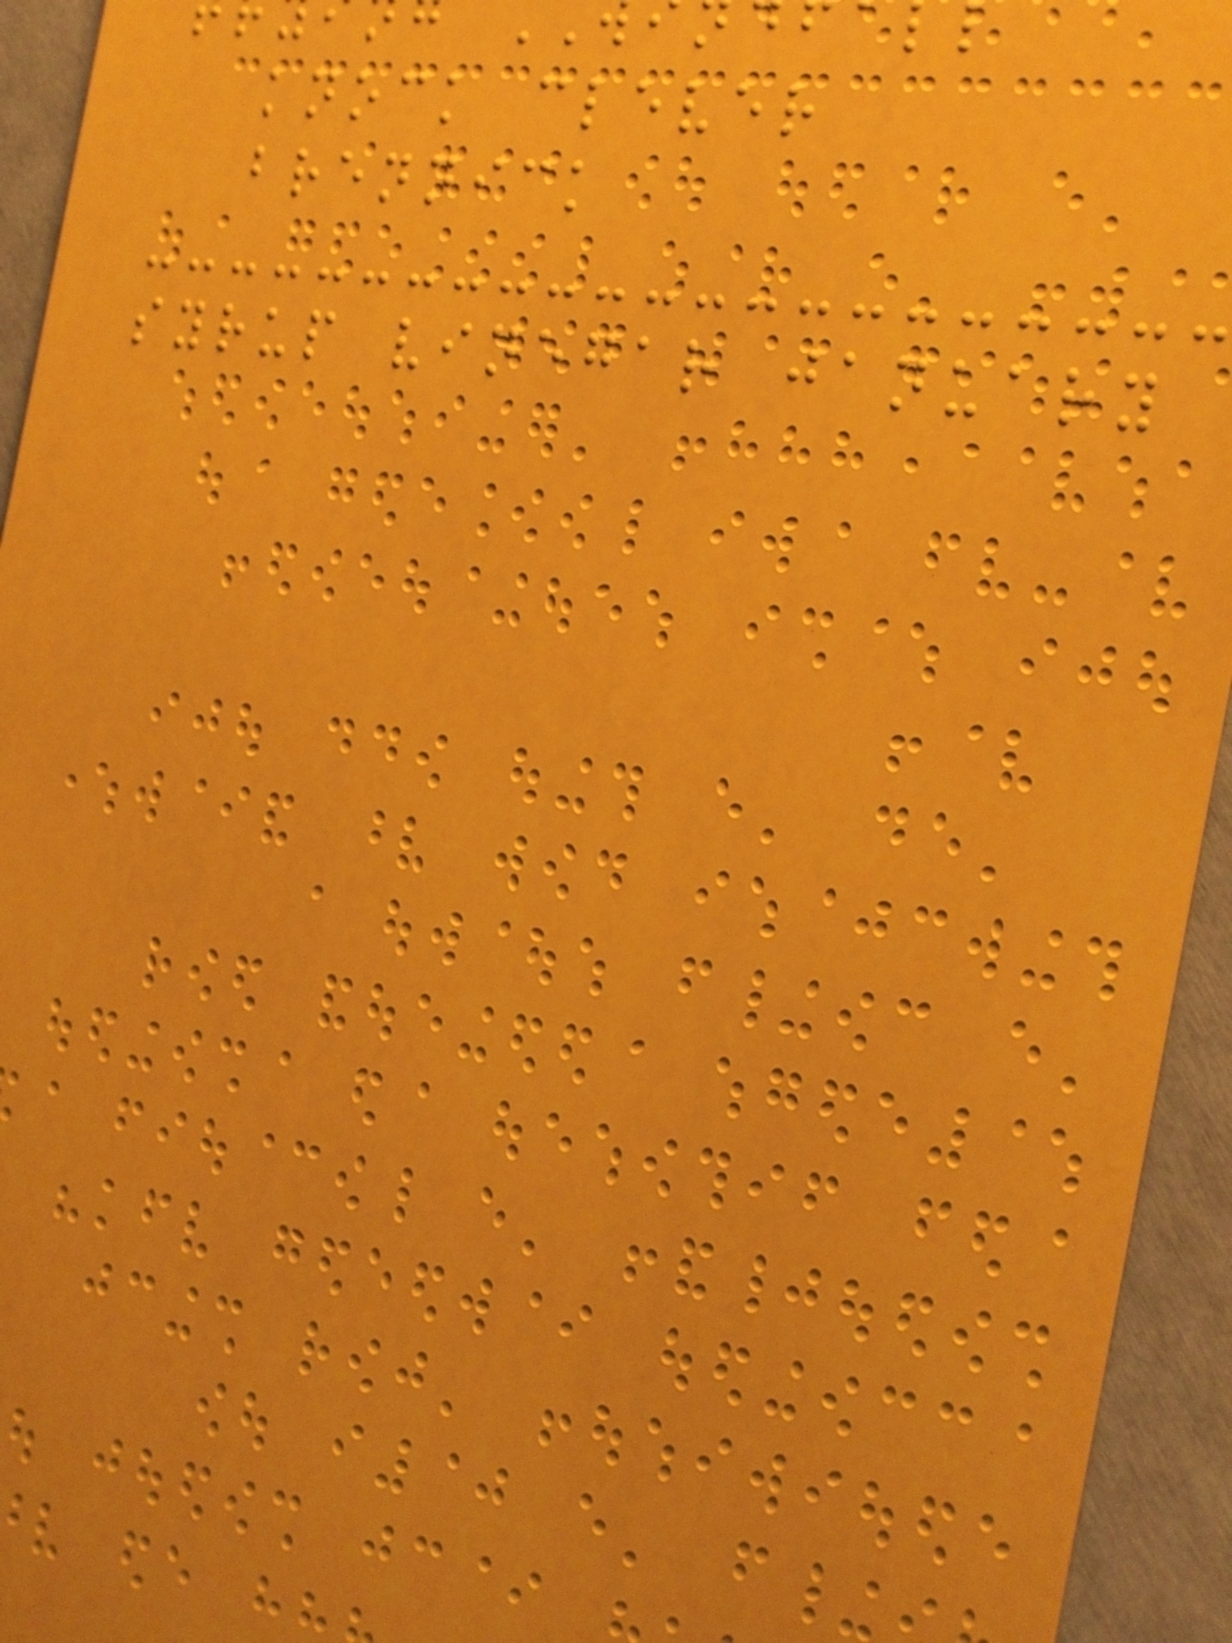knock clever
brennick
syrup vinegar january
